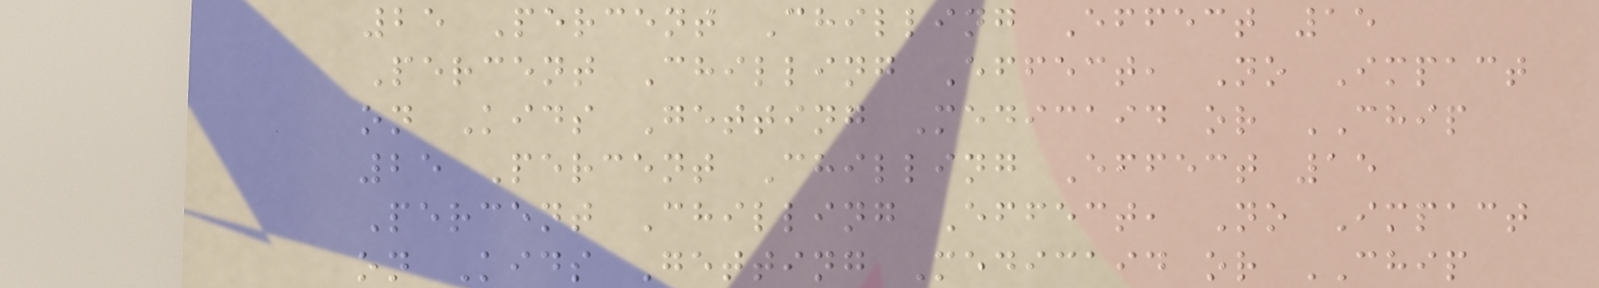25 Percent Chilling Effect 15
Percent Chilling Effect, No Impact
on Kids Getting Medicaid or CHIP
25 Percent Chilling Effect 15
Percent Chilling Effect, No Impact
on Kids Getting Medicaid or CHIP
